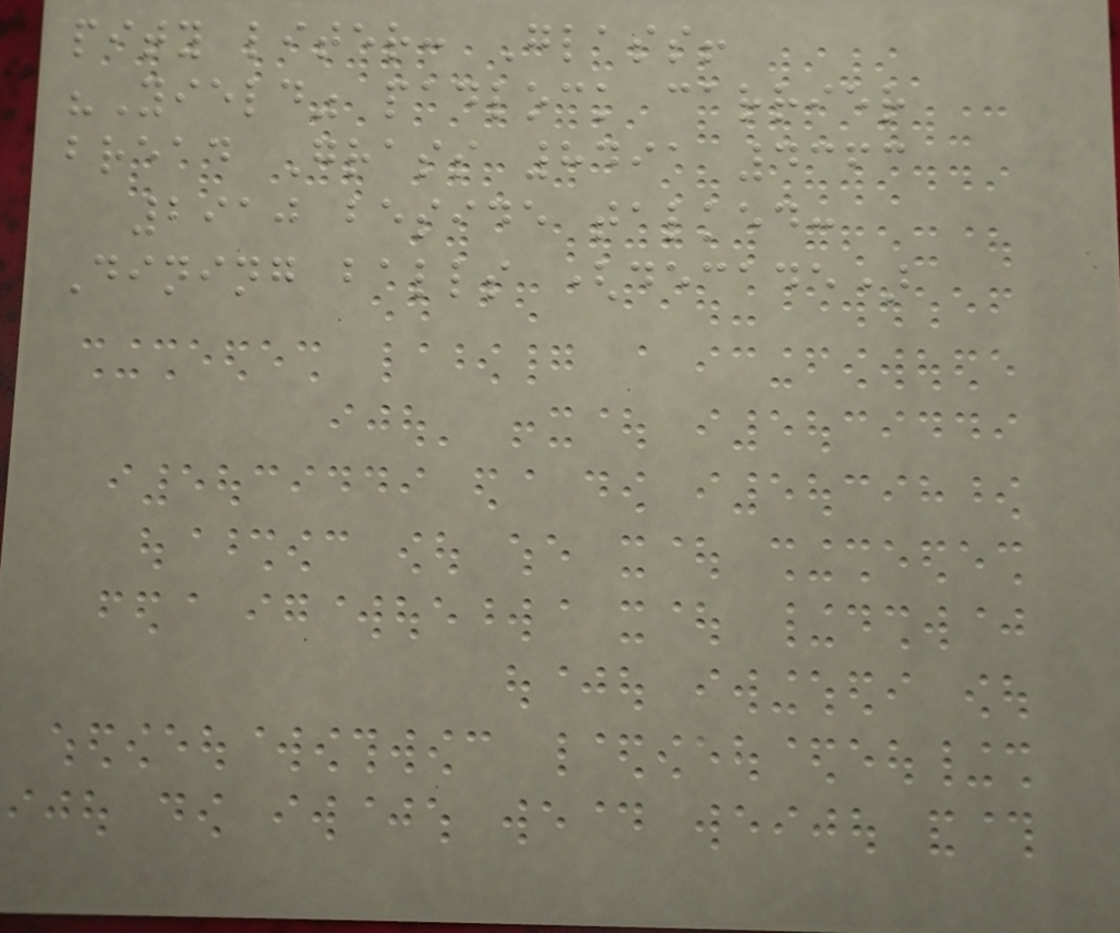pity liter: Glass!
"Yield" padlock carrier
bread Grass 8491 4363
2910 beside talked:
Dining balls (decade)
